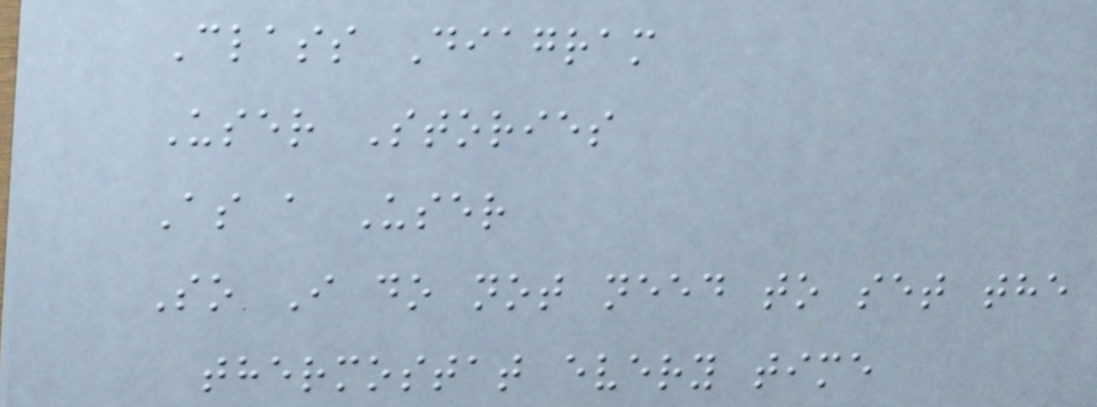Class Diagram
User Stories
As a User
So I do not need to set the
thermostat every time
